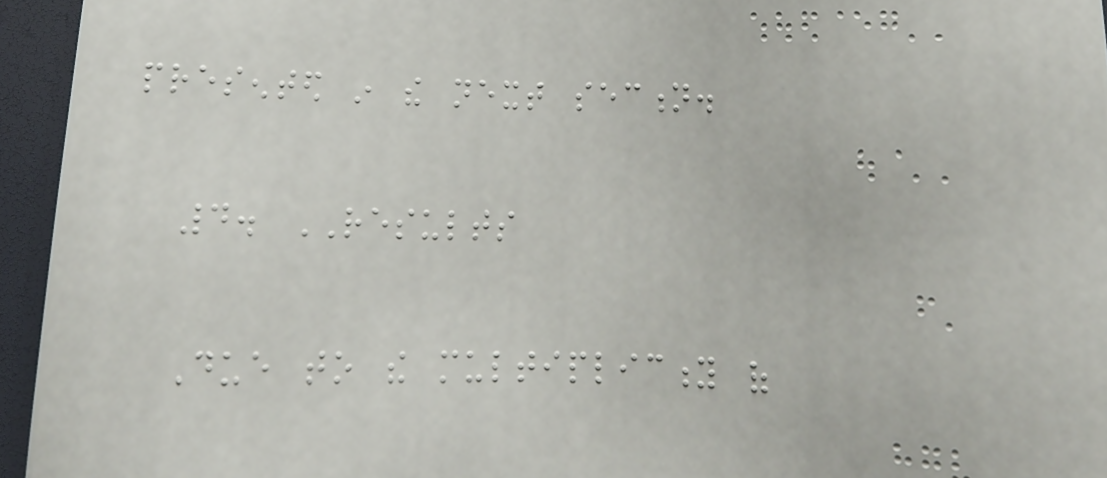presented in the next section.
4. RESULTS
Due to the multiplicity of
